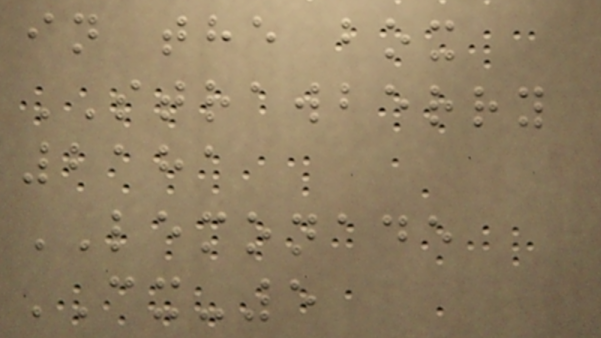in the box
STRAWBERRY
2181
LEMONADE
CX-5
